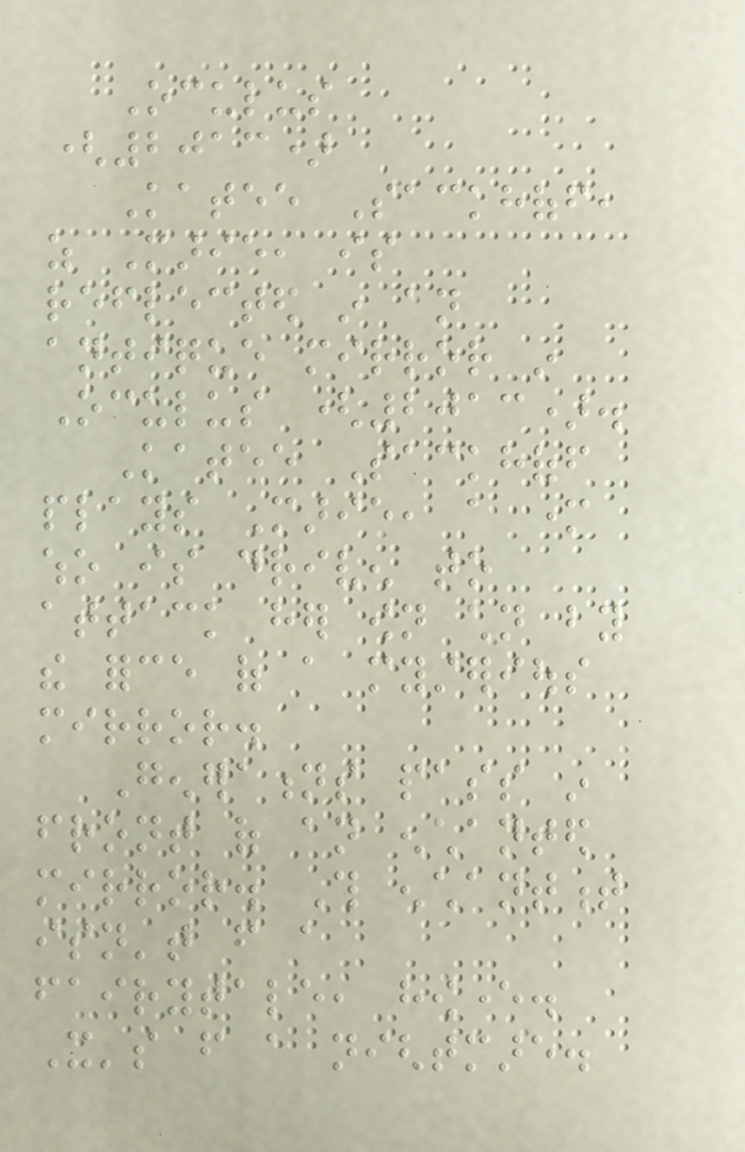Oculus
(2013)
Katee Sackhoff,
as Marie, is
reflected in an
antique mirror in
Oculus (2013).
Katee Sackhoff
plays Marie, a mother
who is driven to
attack her own children by
the force of a mysterious
mirror.
Generations pass in
front of an enchanted
mirror. This enchantment
isn't from a
fairytale, however.
It's from a nightmare.
